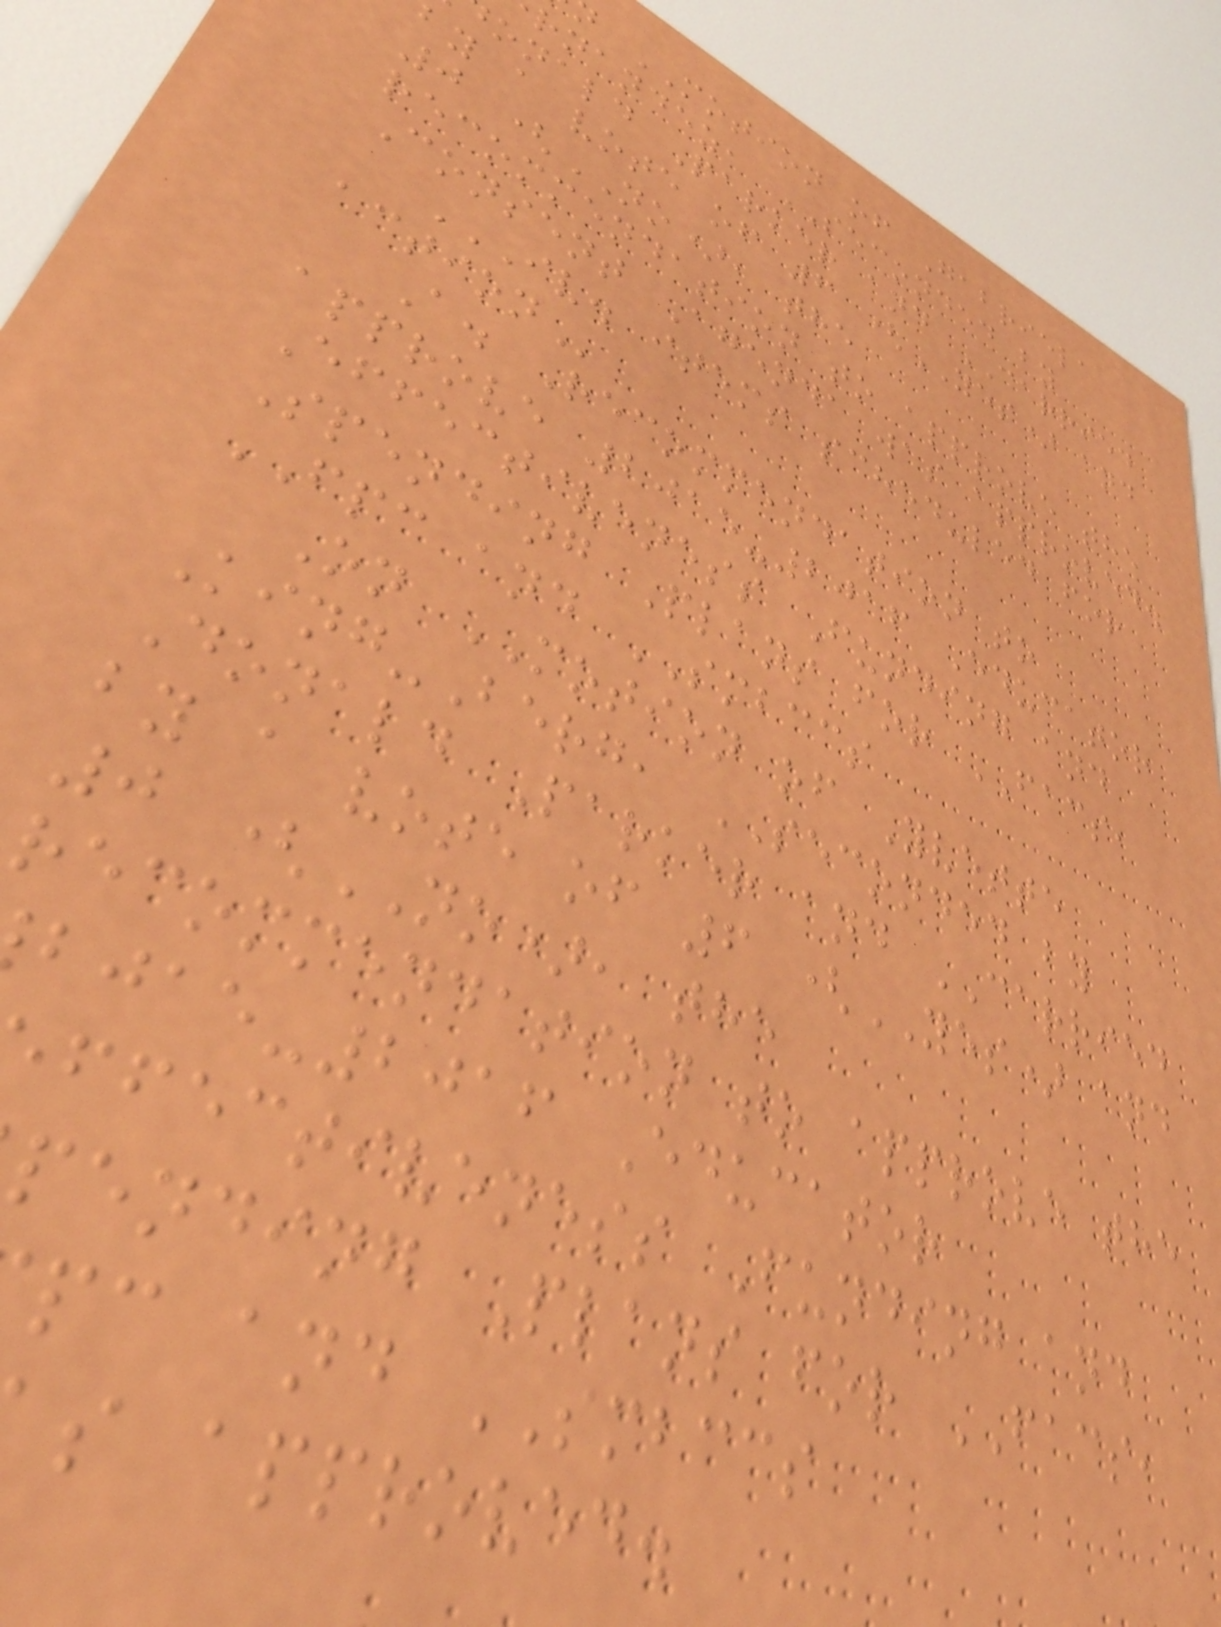MOTION of Gabriela
rnandez, SECONDED by
onald Parker and CARRIED
by a vote of 6 (YES) and
0 (NO), the
recommendation to approve the
Consent Agenda was approved.
IV. ITEMS SCHEDULED FOR
A. Recommendation to
approve 2015-2016 Educator
Effectiveness Funding and
Spending Plans for FACS,
FPC and SMBCCS
On MOTION of Yvette
King-Berg, SECONDED by
Donald Parker and CARRIED
by a vote of 6 (YES) and
0 (NO), the
recommendation to approve the
-2016 Educator
ffectiveness Funding and
pending Plans for FACS,
pc and SMBCCS
s approved.
